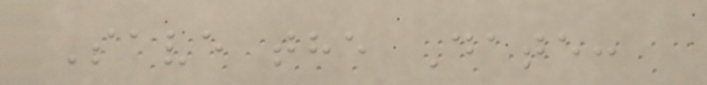Save the Date:
